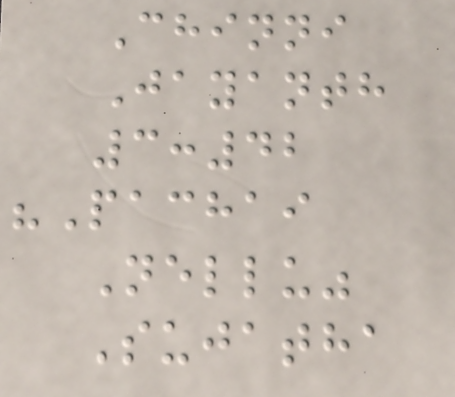Chinni
Jayanth
3:42
"Pachai
Nellu"
Sujatha
